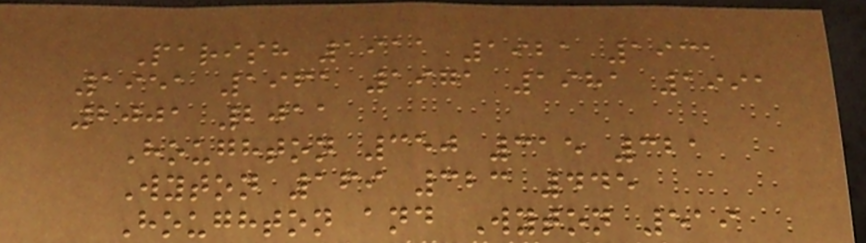Parish 1911 1921 1931
1951 1961 1971 1981 1991
2001 2011
Houghton 350 315 321
Wyton 169 323 445
Houghton and Wyton 519
